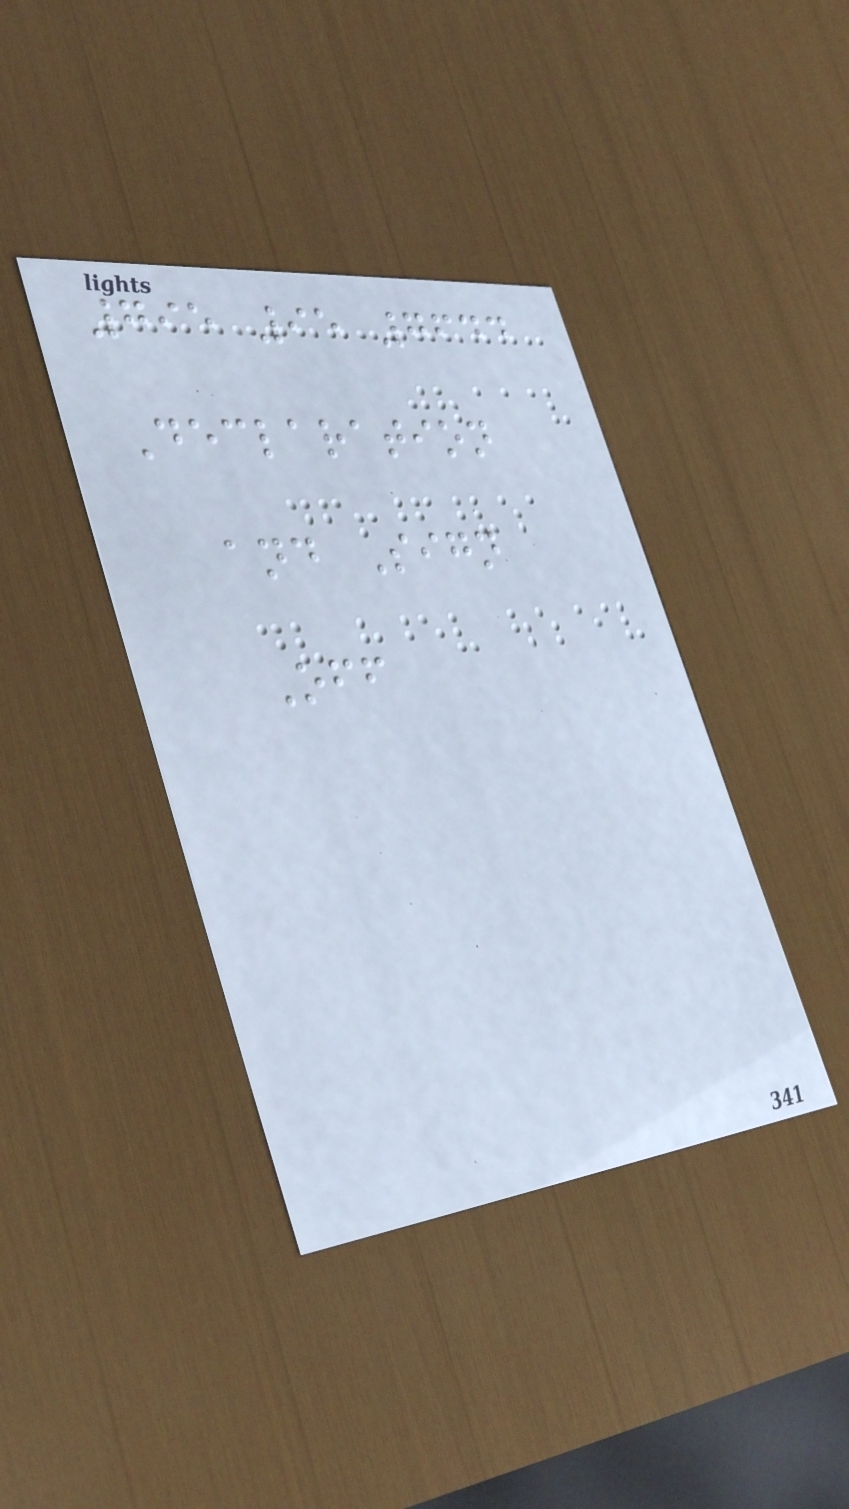795 95 7644
Declaration
and Sign
Off
